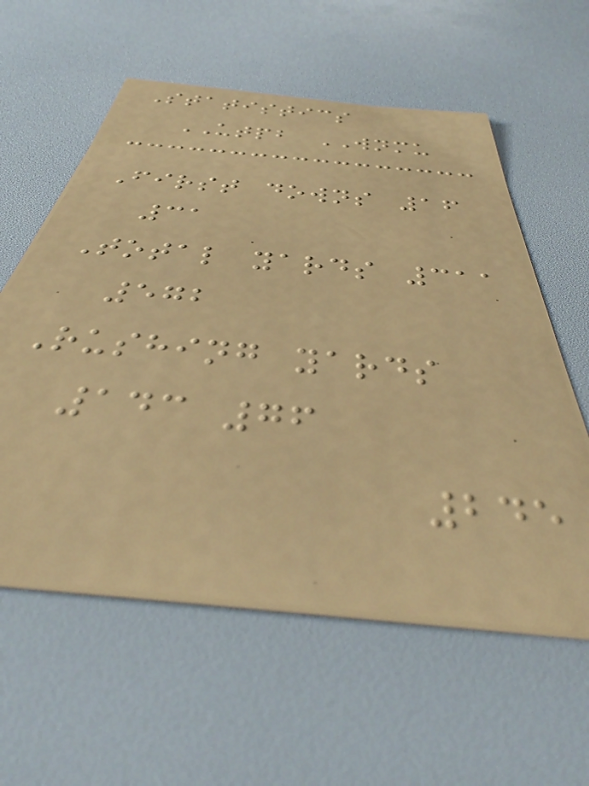Statistics
UTPB WNMU
First downs 16
31
Total yards 311
572
Rushing yards
143 76
245
